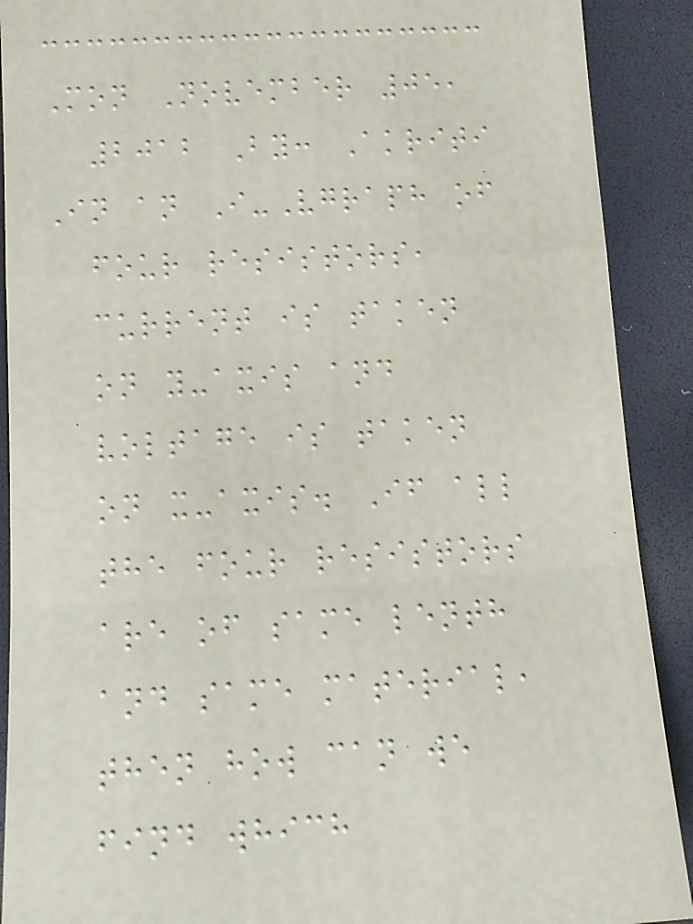Mon November 05,
2012 By: Akriti
In an I-Vgraph of
four resistors,
current is taken
on y-axis and
voltage is taken
on x-axis. If all
the four resistors
are of same lenth
and same material,
then how can we
find which
